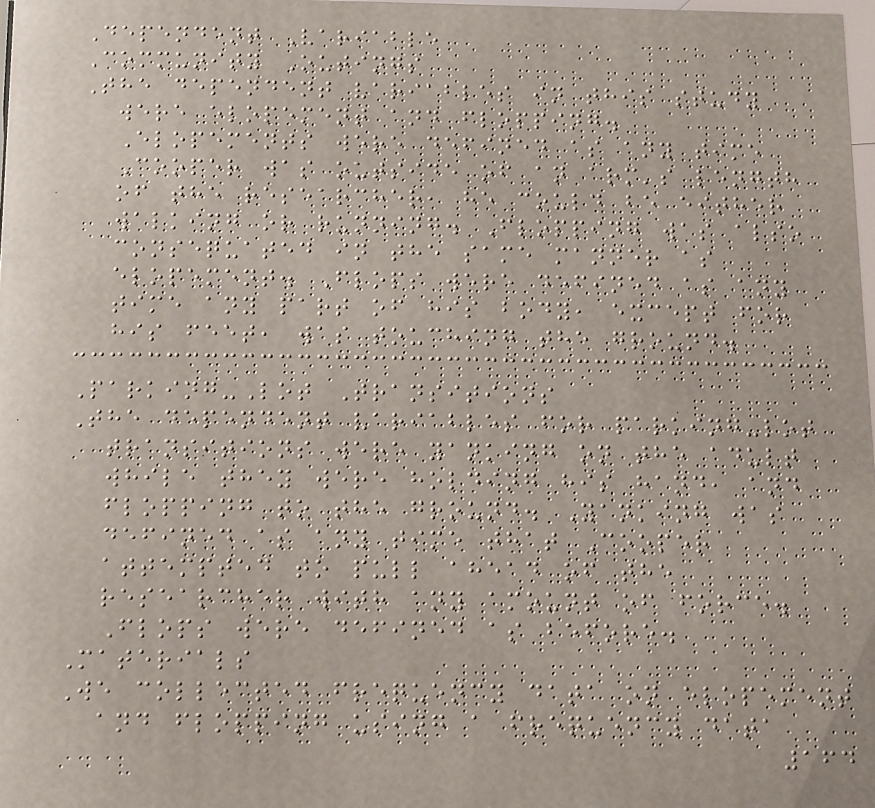Dependent Variable
Community Outings
The dependent variables in this study
were elopement and flopping.
Elopements were defined as any time
Cooper was outside of an arm's length
of the researcher, he could be either
walking or running. Flopping was also
consequated in the same manner as
elopement. Flops were defined as any
time any part of his body, except for
his feet, was touching the ground.
Parking-Lot Transitions
The dependent variables for parking-lot
transitions were yanking on the adult
while they were holding his hand, and
flopping to the ground. Yanking was
defined as any time that Cooper
attempted to pull ahead of the
researcher with any amount of force.
Flops were defined as before.
Materials
We collected frequency data on elopement
and flopping using a frequency data
164
